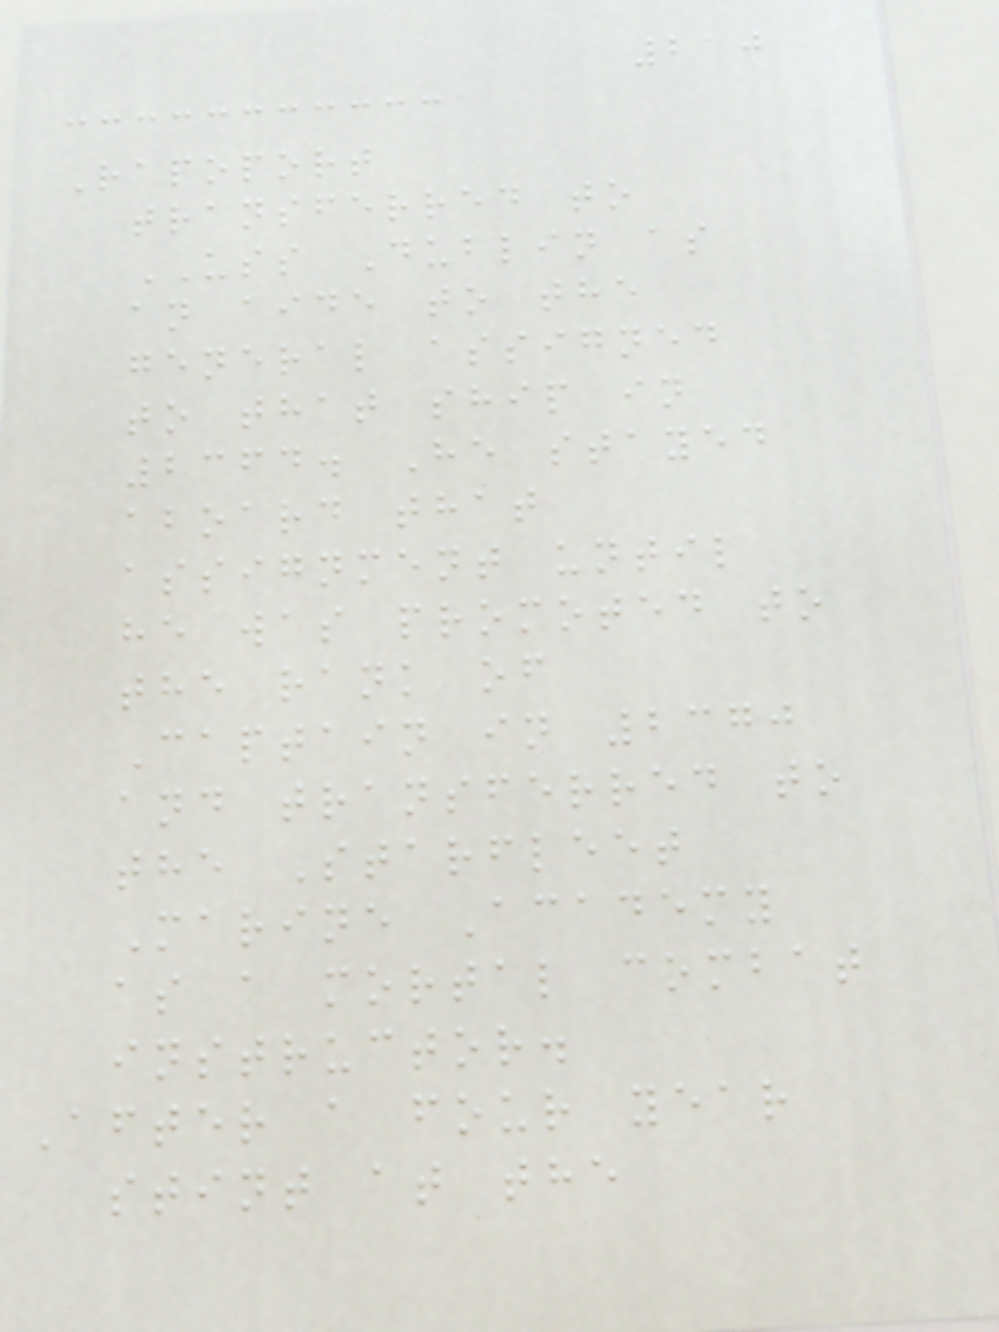210
Rapoport
transferred to
USS Dublin as
an aide to the
general assigned
to that ship in
2364. He stayed
aboard that
assignment until
he was promoted to
the rank of
Captain in 2370
and transferred to
the Starfleet
Marine Academy
as a mortal combat
instructor.
After a four year
stint at the
